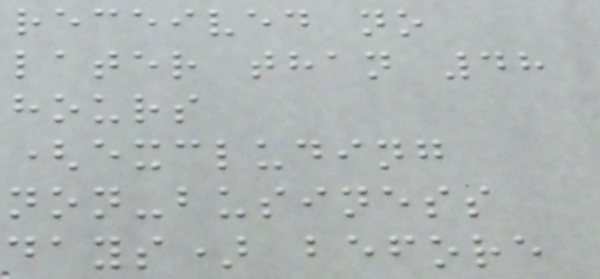received no
later than 48
hours
(excluding
non-business
days) before
